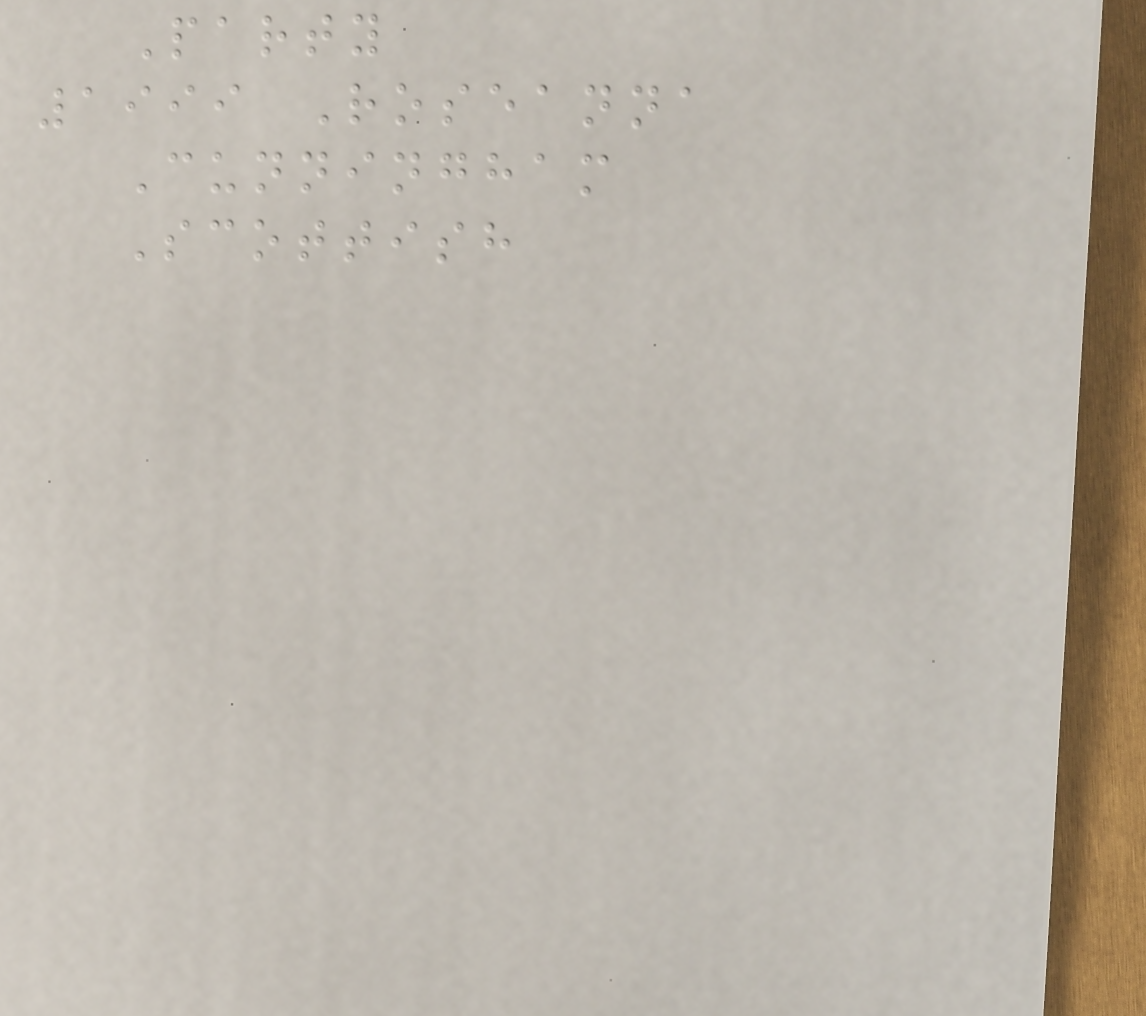Party
1999 Roseanna
Cunningham
Scottish
